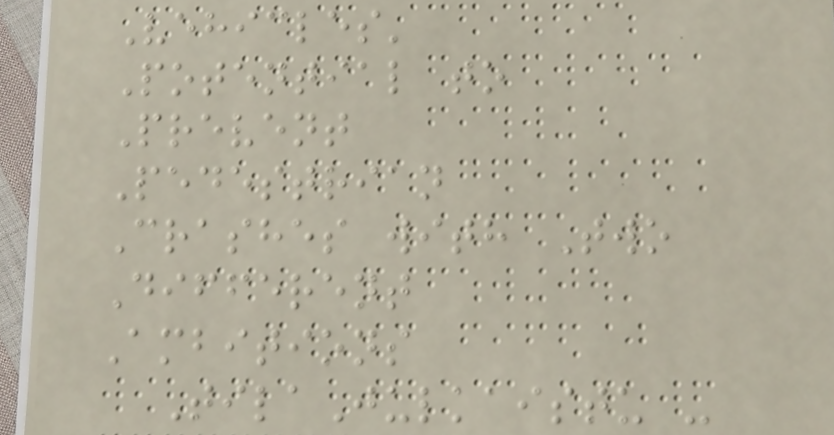Vehicles'
Potential to
Prevent
Pedestrian
Crashes with Two
Different
Ambitions
TilaJulkaistu -
